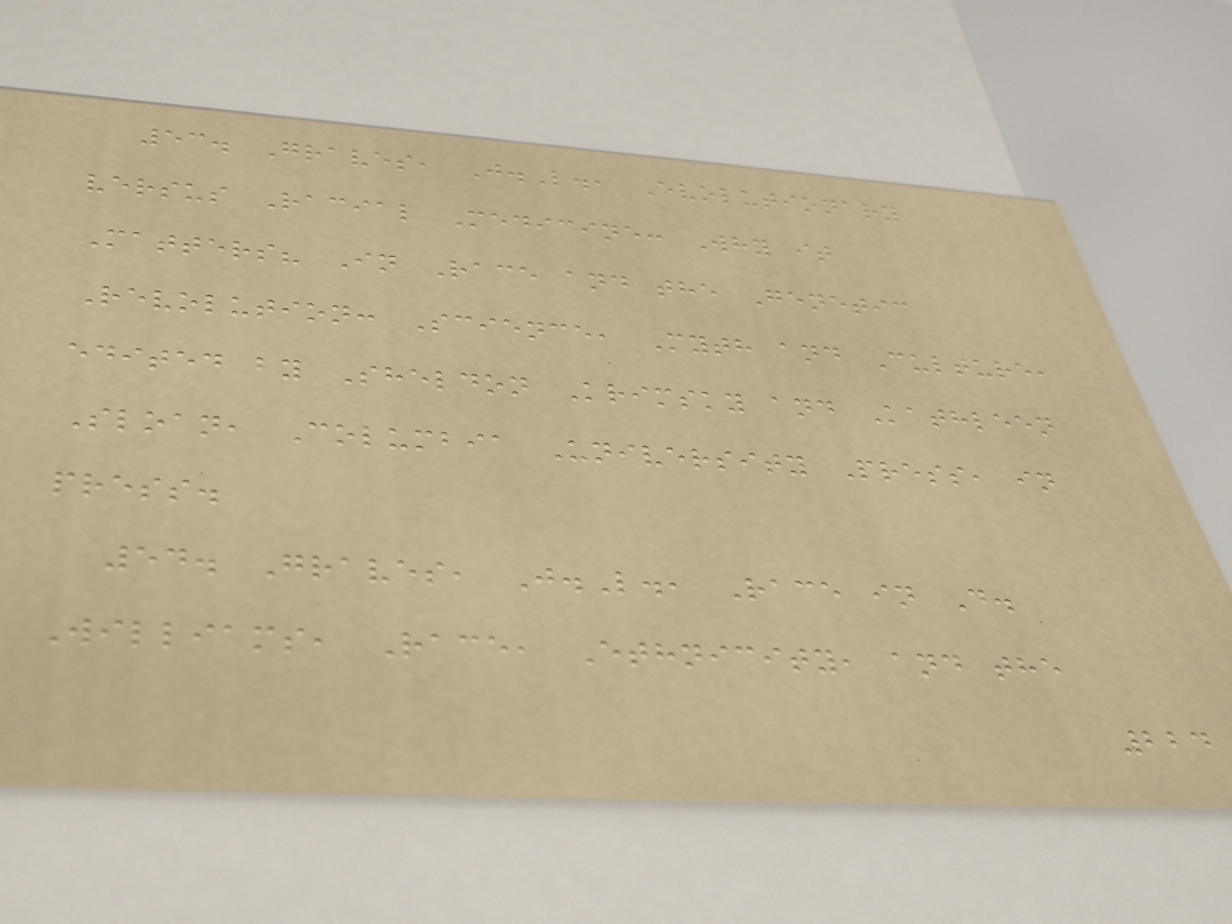53. Graves, J.L., Evolutionary
versus Racial Medicine: Why it
Matters? In Race and the Genetic
Revolution: Science, Myth and Culture,
edited by Sheldon Krimsky and Kathleen
Sloan, Columbia University Press, in
press.
54. Graves, J.L., Race in D.
Williams, Race, Ethnicity, and the
224
